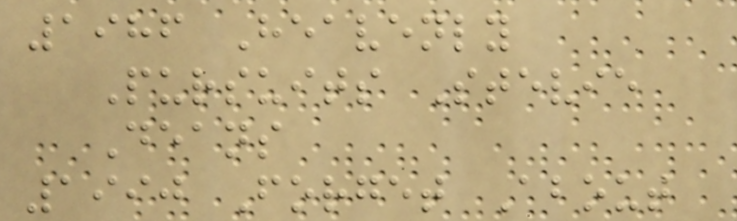1986 Heavenly
Pursuits Stevie
Deans
1990 Forget About
